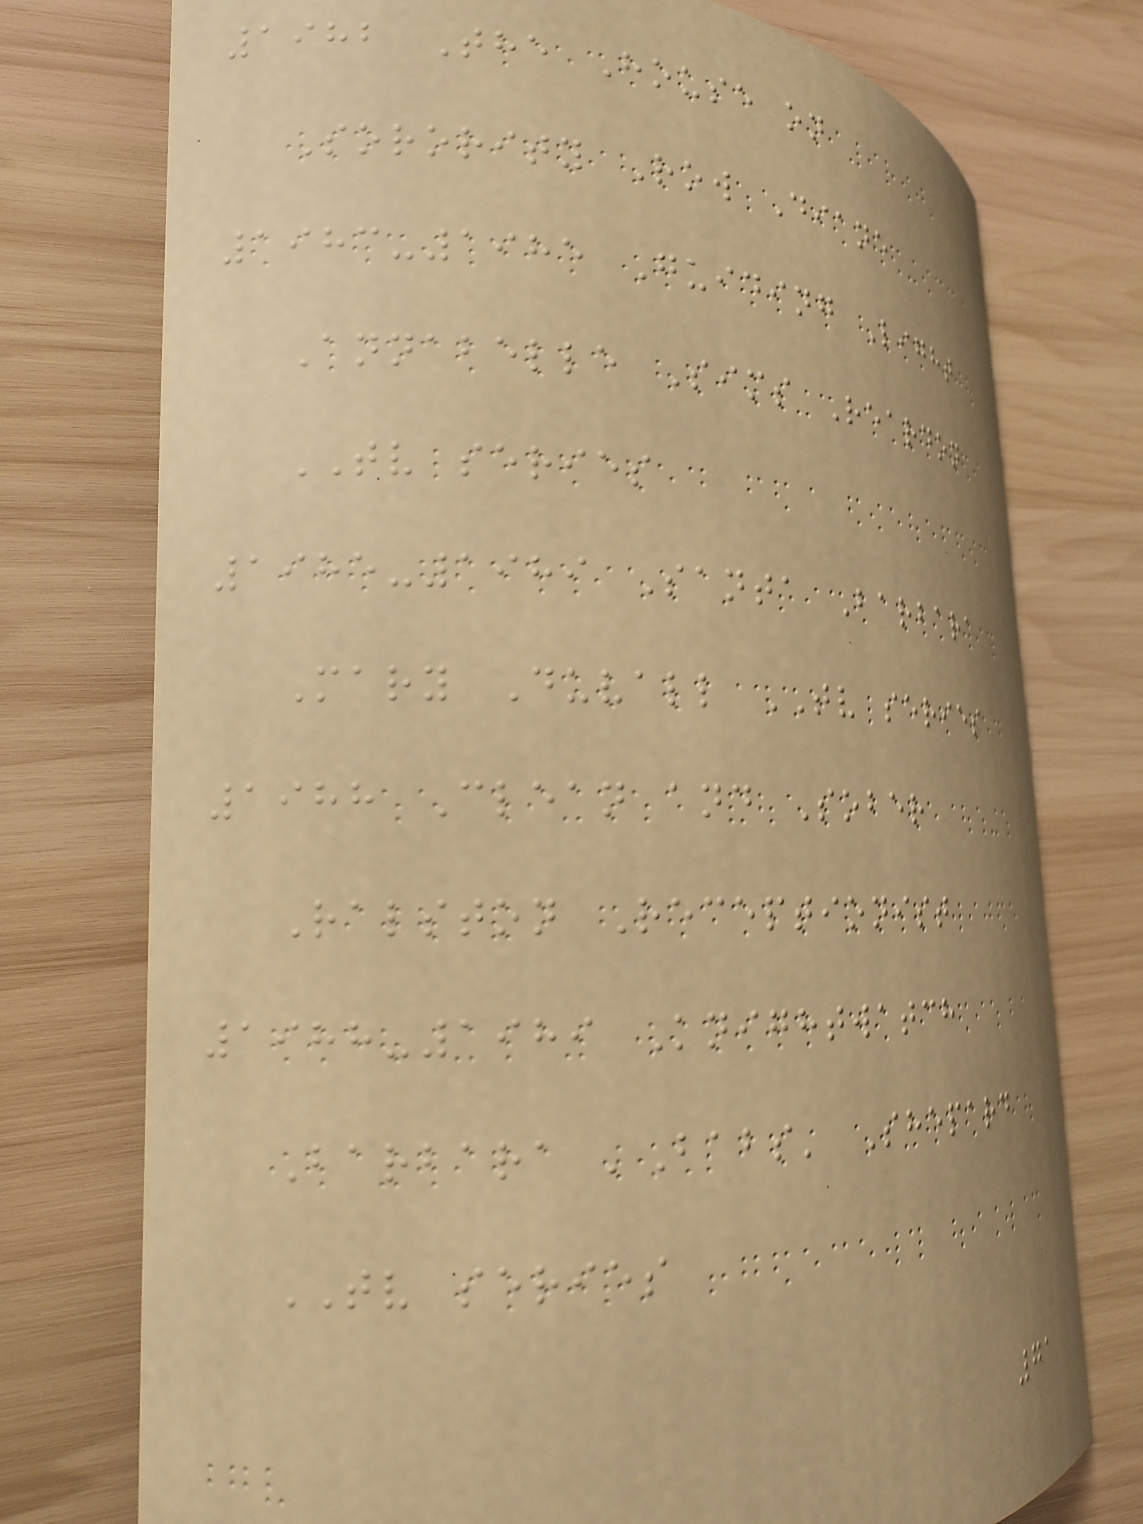1982 The House on
Sorority Row Diane
1983-1985 Guiding Light
Annabelle Sims Reardon
TV series
1985-1989 Santa Barbara
Mary Duvall TV series
1988 Clean and Sober
Ralston Receptionist
1988-1989 Knightwatch
Barbara 'Babs' Shepard
TV series
71
